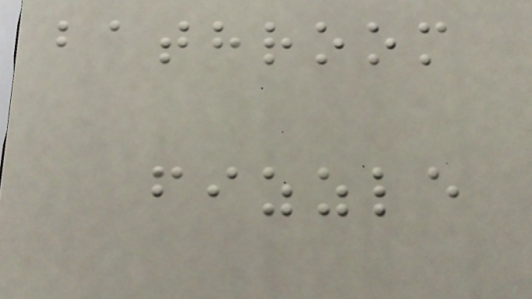bathroom
fizzle
